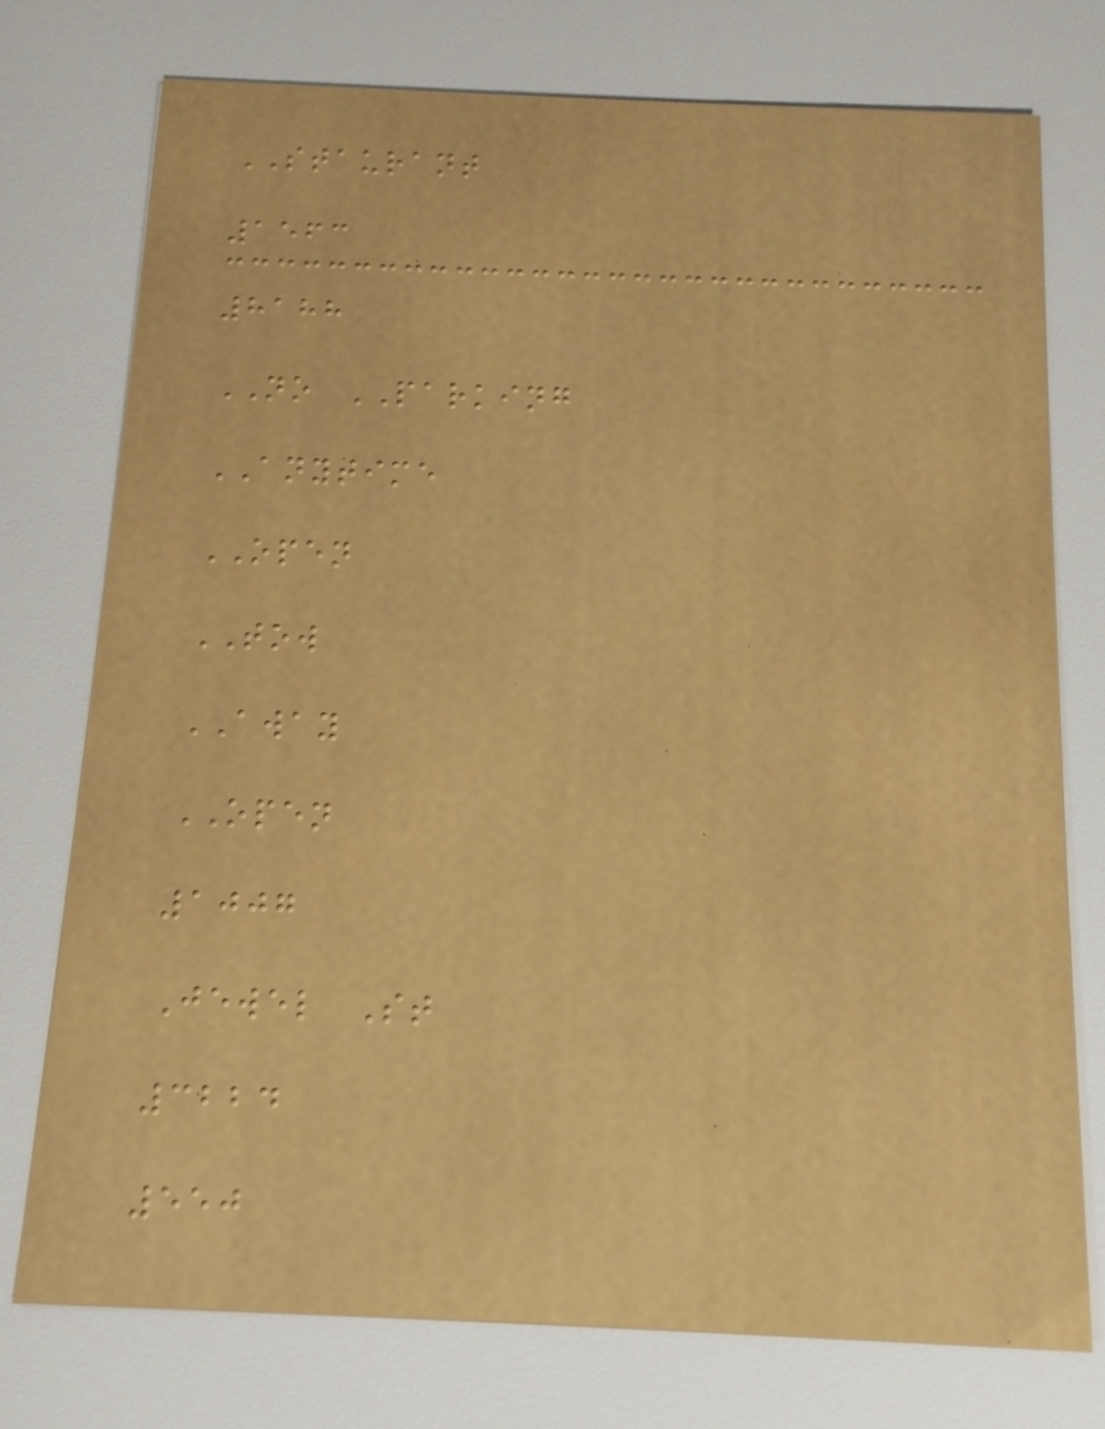STAURANT
1563
8188
NO PARKING
ANYTIME
OPEN
TOW
AWAY
OPEN
1007
Jewel St
3224
550
